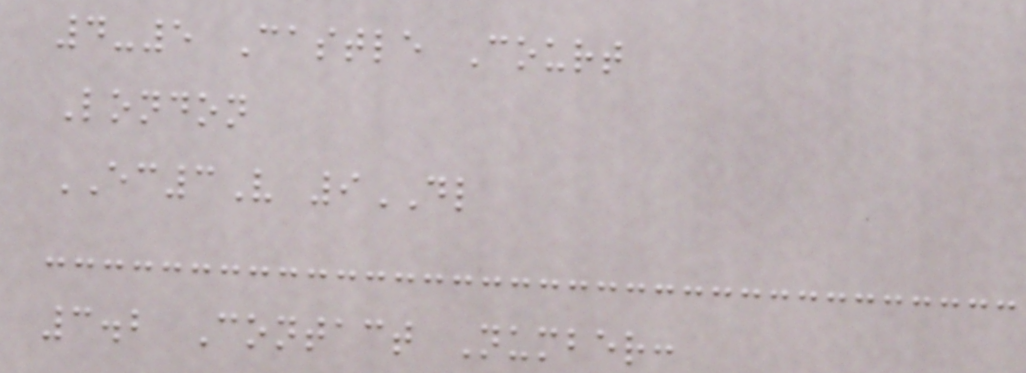4-5 Castle Court
London
EC3V 9DL
3.2 Contact Number:
